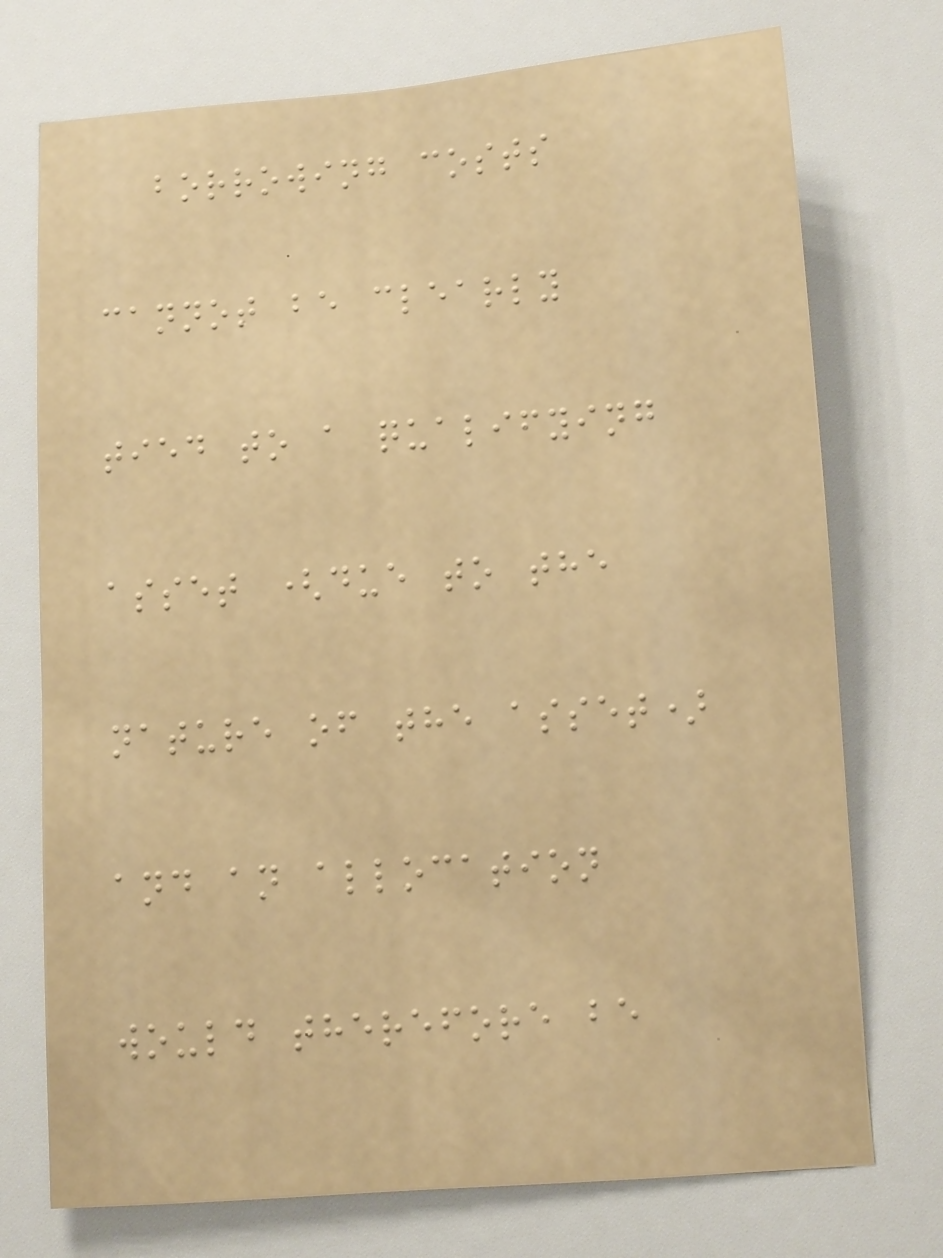borrowing costs
cannot be clearly
tied to a qualifying
asset (due to the
nature of the asset)
and an allocation
would therefore be
